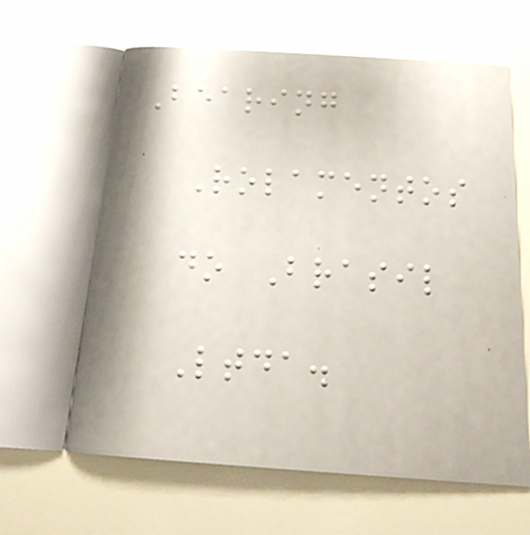Bearing
Rolamentos
do Brasil
Ltda.
